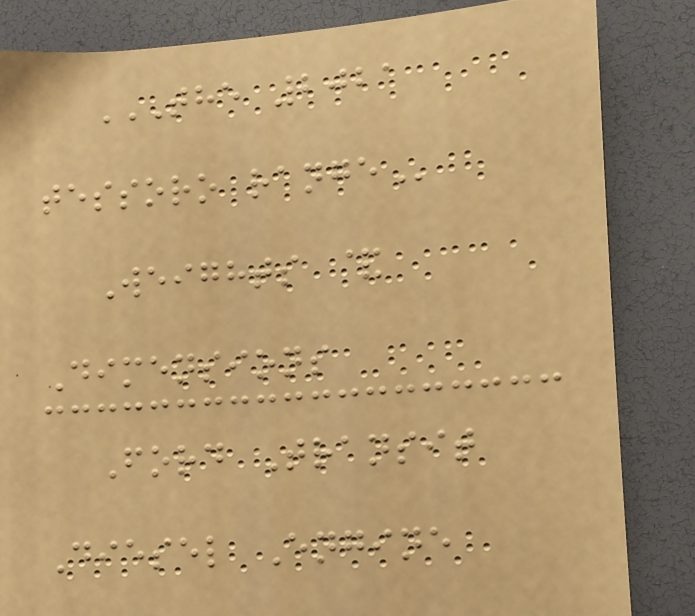THE 2021
TESSORO RANGE
Weights &
Dimensions
Ford Transit
Diesel Engine
